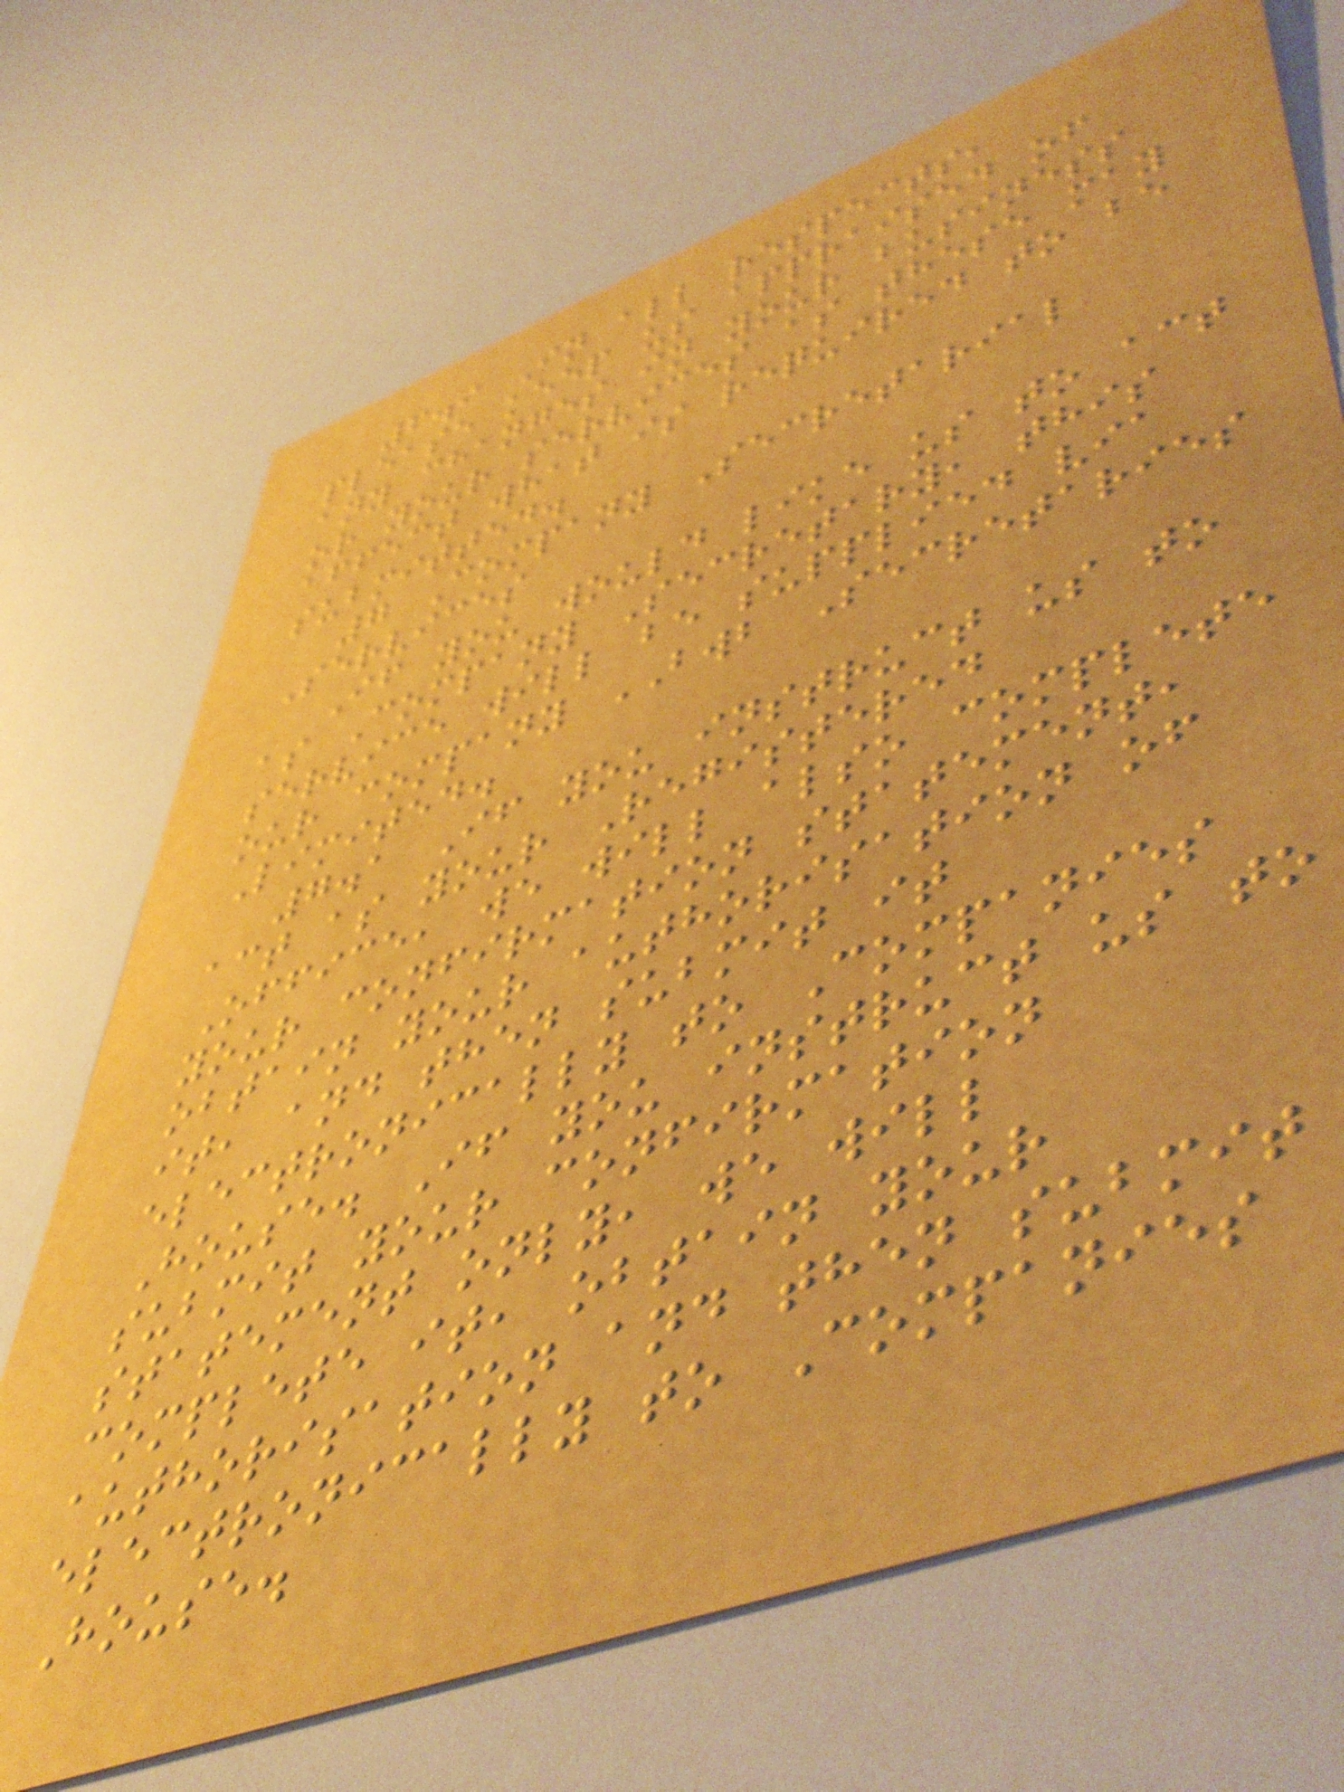6.9 In all respects,
please keep us appraised of
any changes in your business
or your services as these may
affect what is required to be
submitted.
7 Company Secretarial
Services
If you would like us to act
as Company Secretary, this
service will be supplied via
our company BWB Secretaries
Limited.
7.1 If you instruct us to
act as your Registered
Office, we will also complete
your confirmation statement,
obtain your authorisation of
it, and then submit it
electronically to Companies
House. If you instruct us to
submit your confirmation
statement only, we will
complete it, obtain your
authorisation and then submit
electronically to Companies
House.
